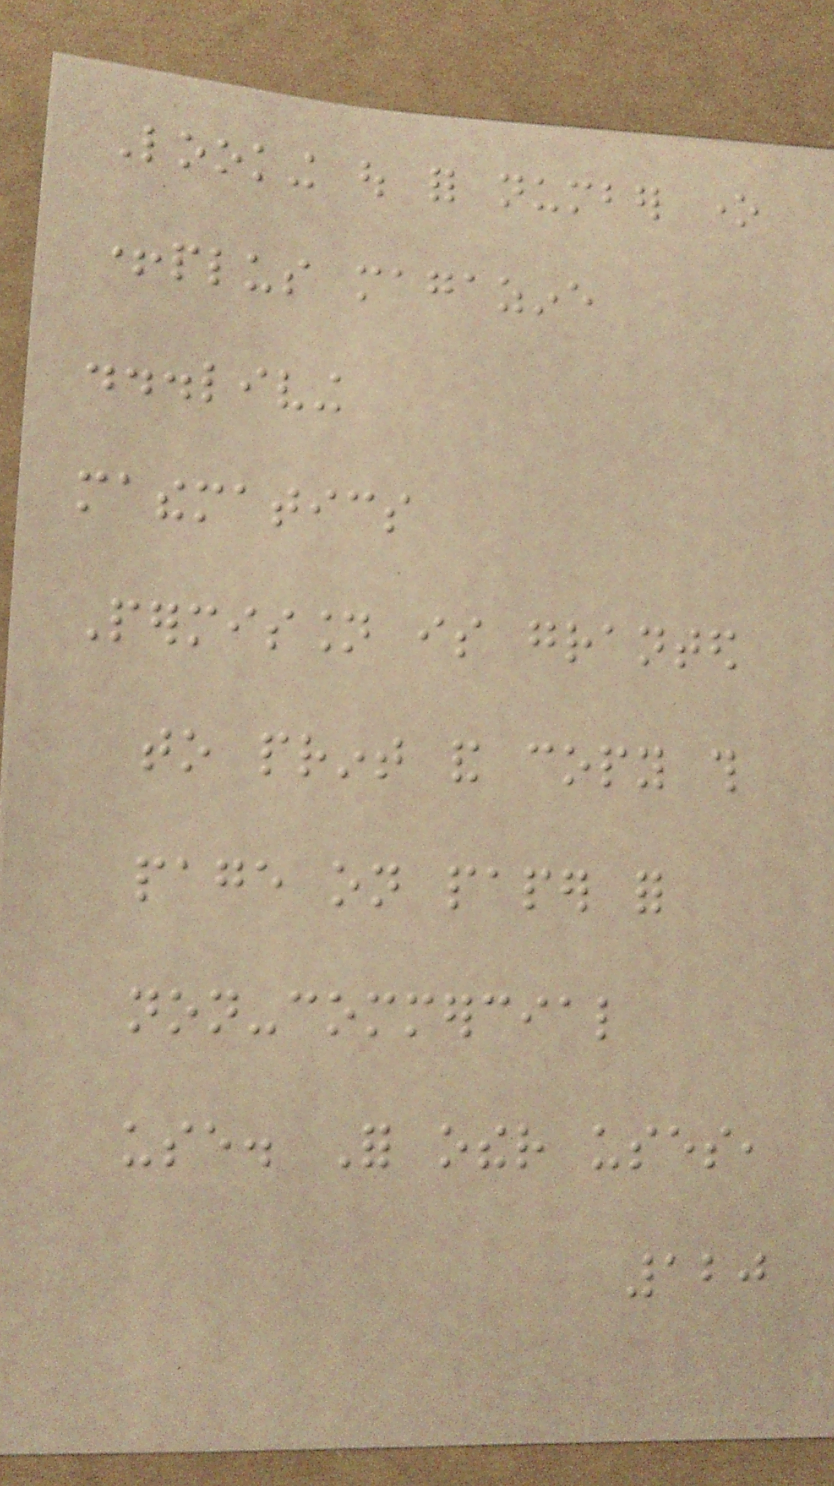Looking out for number one
+plus magazine
...living
mathematics
Permission is granted
to print and copy this
page on paper for
non-commercial
use. For other uses,
120
